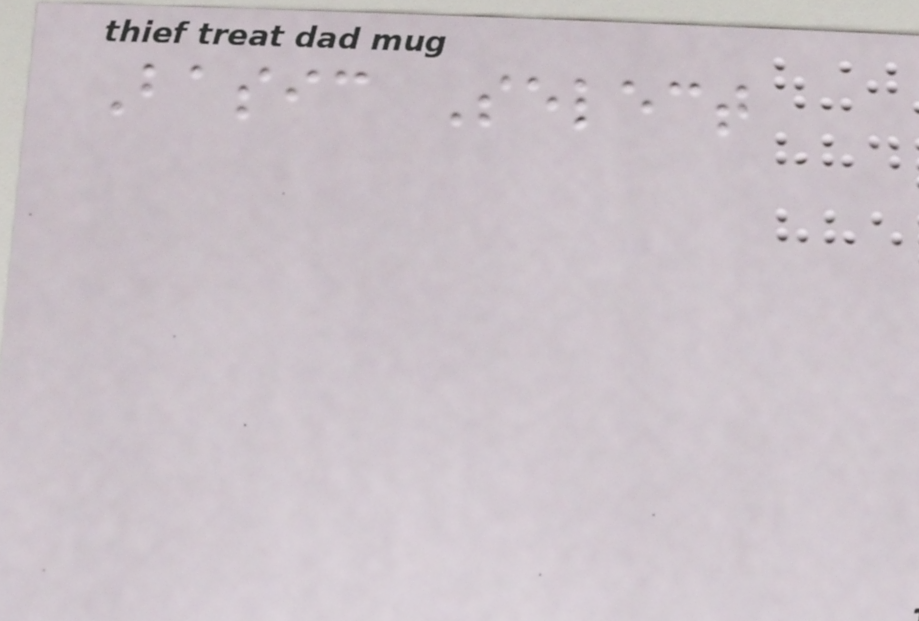Basic Select
